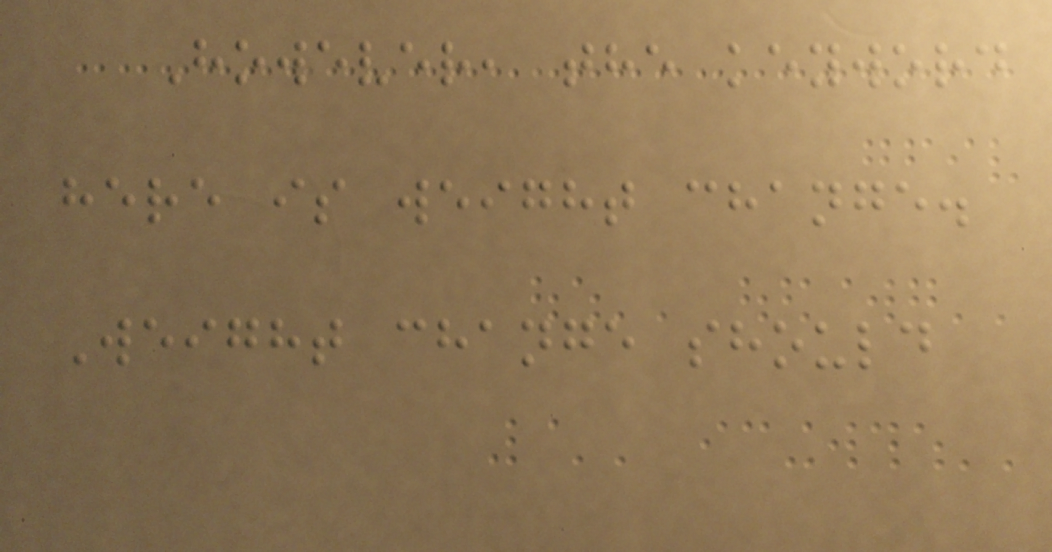However, the keyword
here is weight change.
Weight change should
